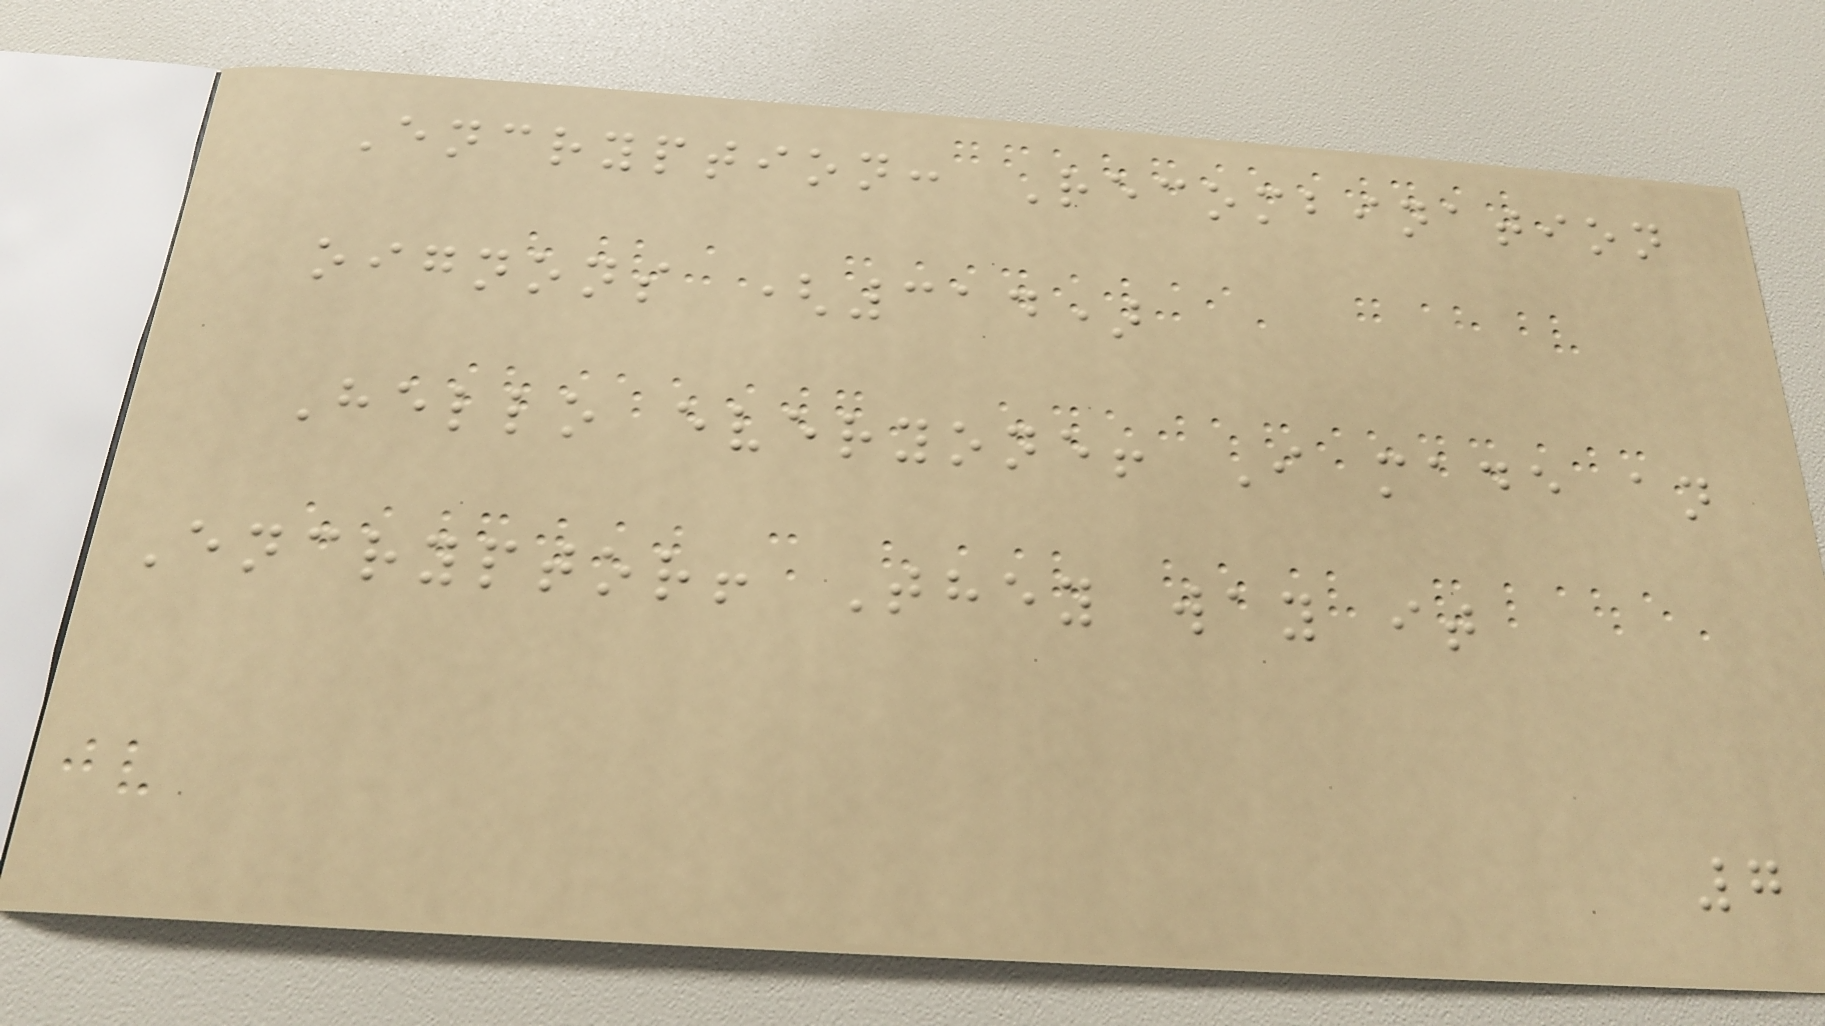Encryption: Recombination
oignons (314)
Hello everyone! I made an
Encryptor! They way it
7
